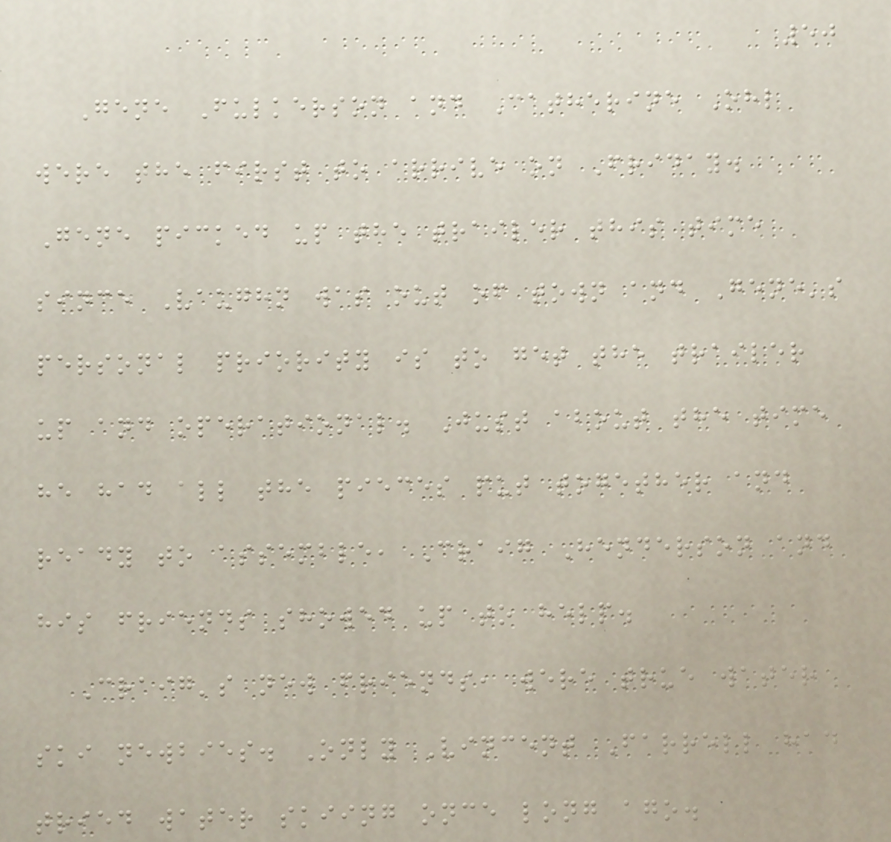50
Gene Fulkerson and Catherine Ohl
were the first to arrive on Friday.
Gene picked up the trailer this time
since Vaughn was out of town and Gene's
personal priority is to get the trailer
up and operational. Just about the time
he had all the pieces put together and
ready to assemble, Craig Henderson and
his friends showed up to help.
Craig's new friends, were true water
ski newbies. Only Vincent Farrell had
tried water skiing once long ago.
